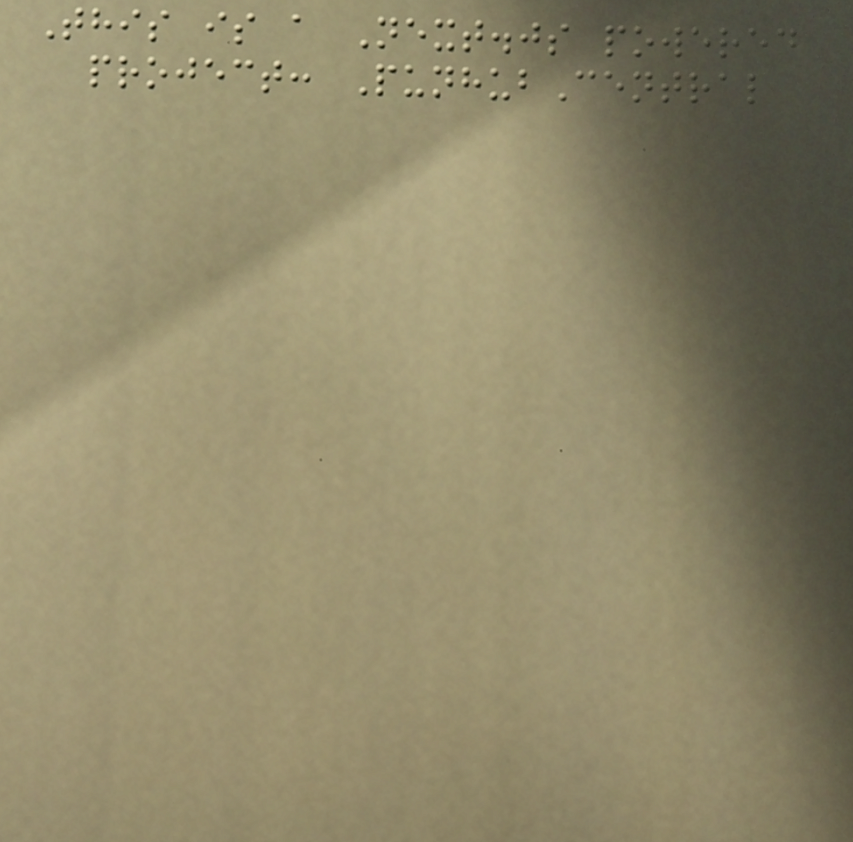This is a Next.js powered
project: PunhubCentral
